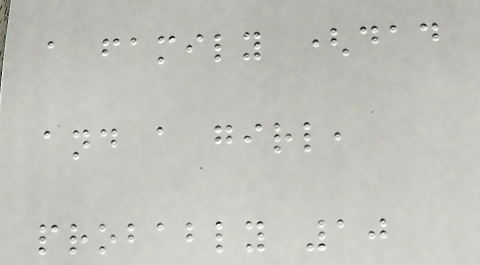a family (dad
and a girl,
probably 10
